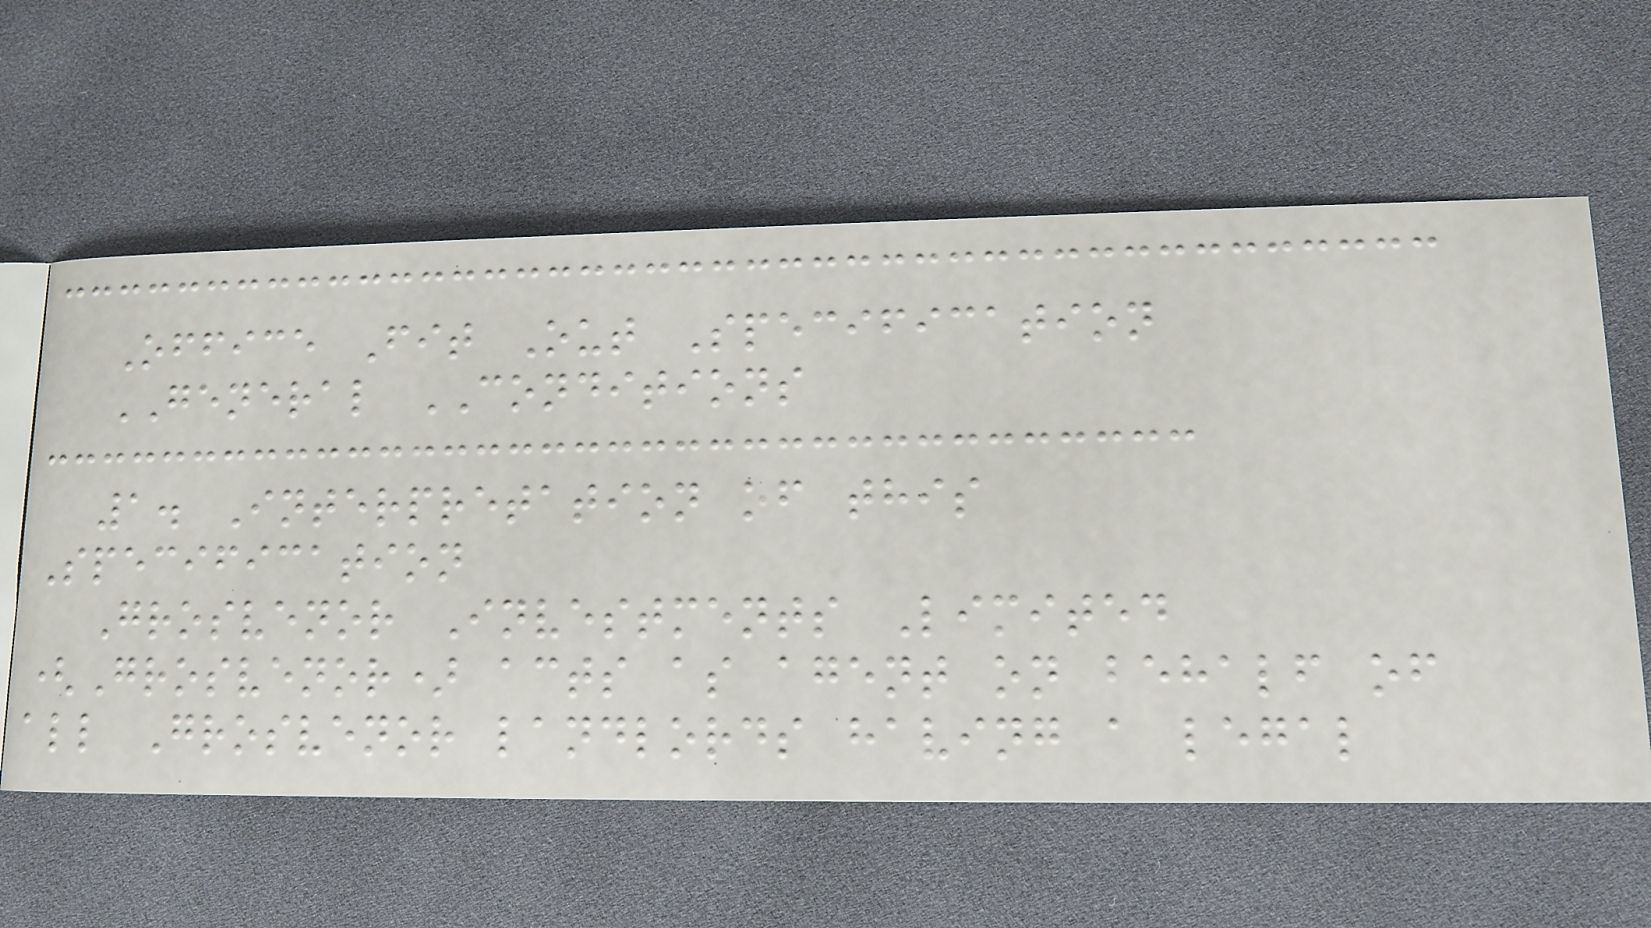Office Fit Out Specification
GENERAL CONDITIONS
1. Interpretation of this
Specification
Grosvenor Investments Limited
(Grosvenor) acts as agent on behalf of
all Grosvenor landlords having a legal
